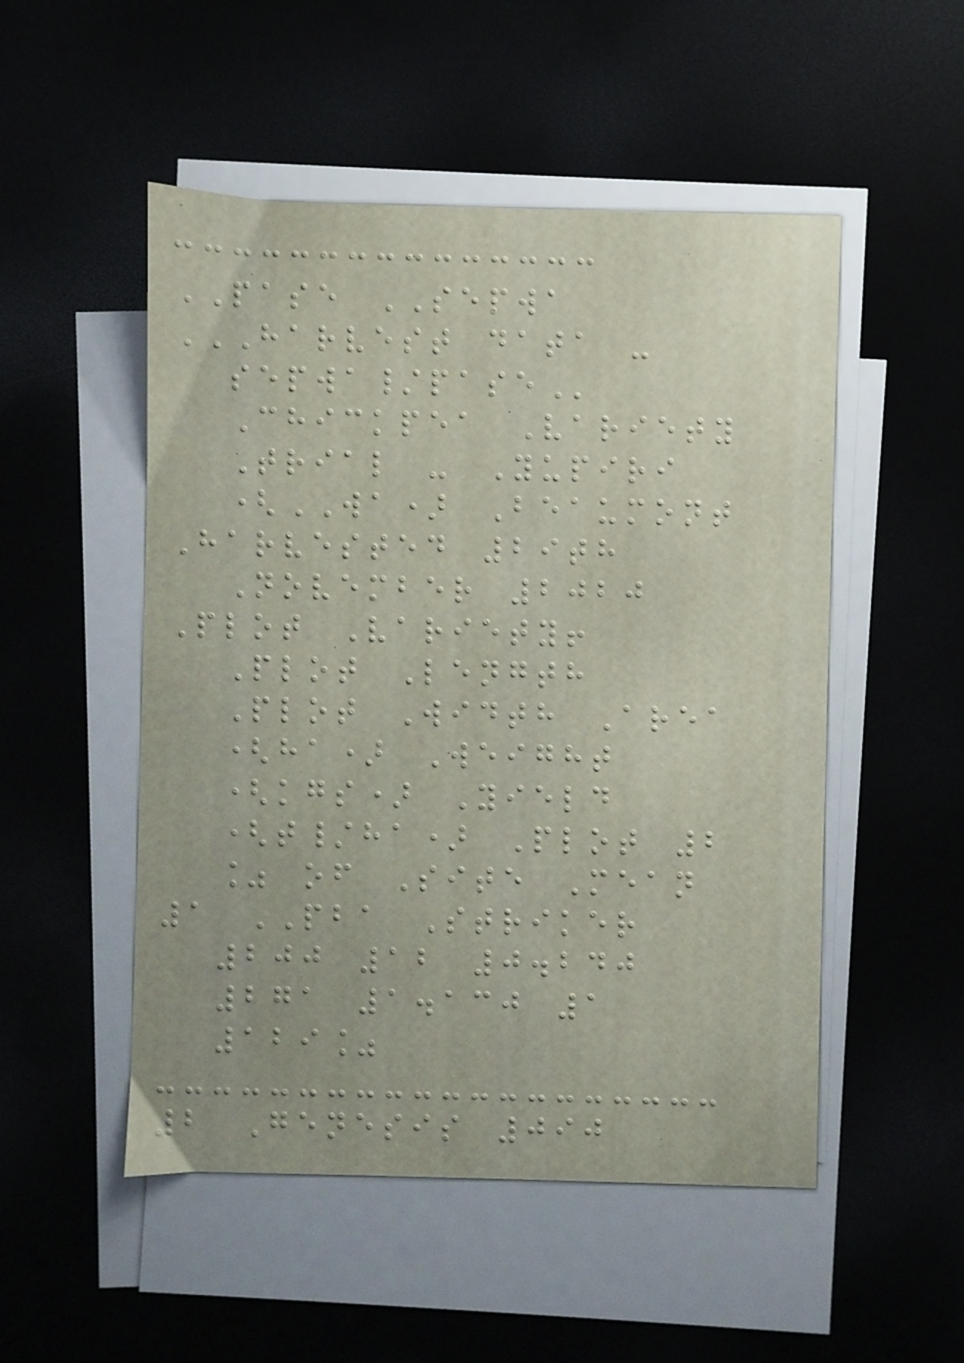PASE SEPWA
HARVEST DATA -
SEPWA/PASE
Chickpea Variety
Trial - Yupiri
(WA) Beaumont
Harvested 29th
November 2020
Plot Variety!
Plot Length
Plot Width Area
(ha) Weight
(kgs) Yield
(t/ha) Plot 2
% of Site Mean
1 PBA Striker
200 12 0.240
271 1.130 1
129%
2 Genesis 090
